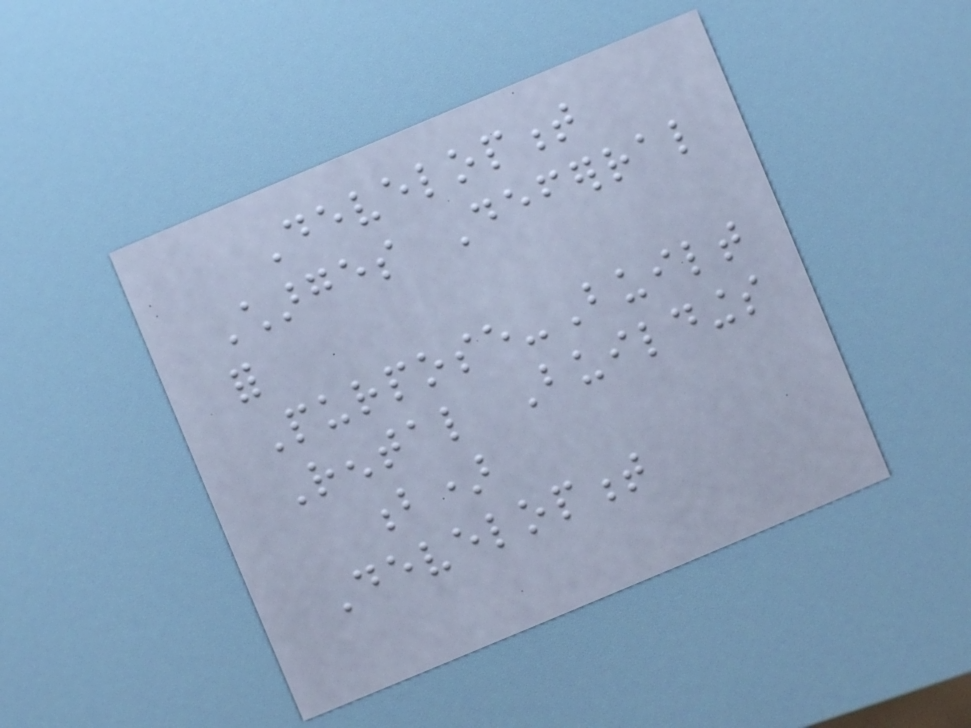Development
Charges Deferral
for
Purpose-Built
Rental Buildings
b)
Development
